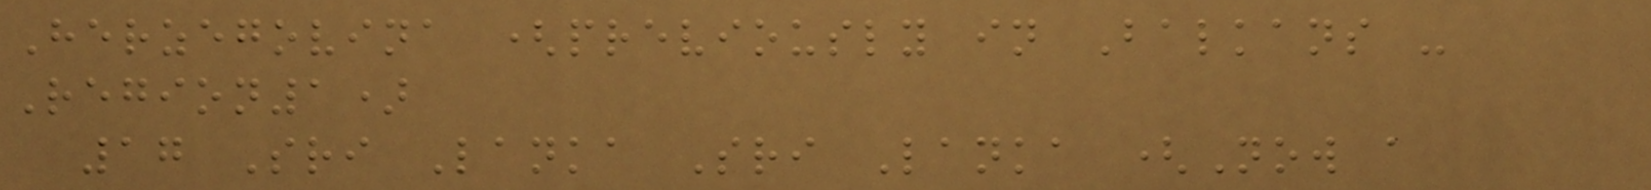Herzegovina (previously in Balkans -
Region1)
17 Sri Lanka Sri Lanka (Now a
